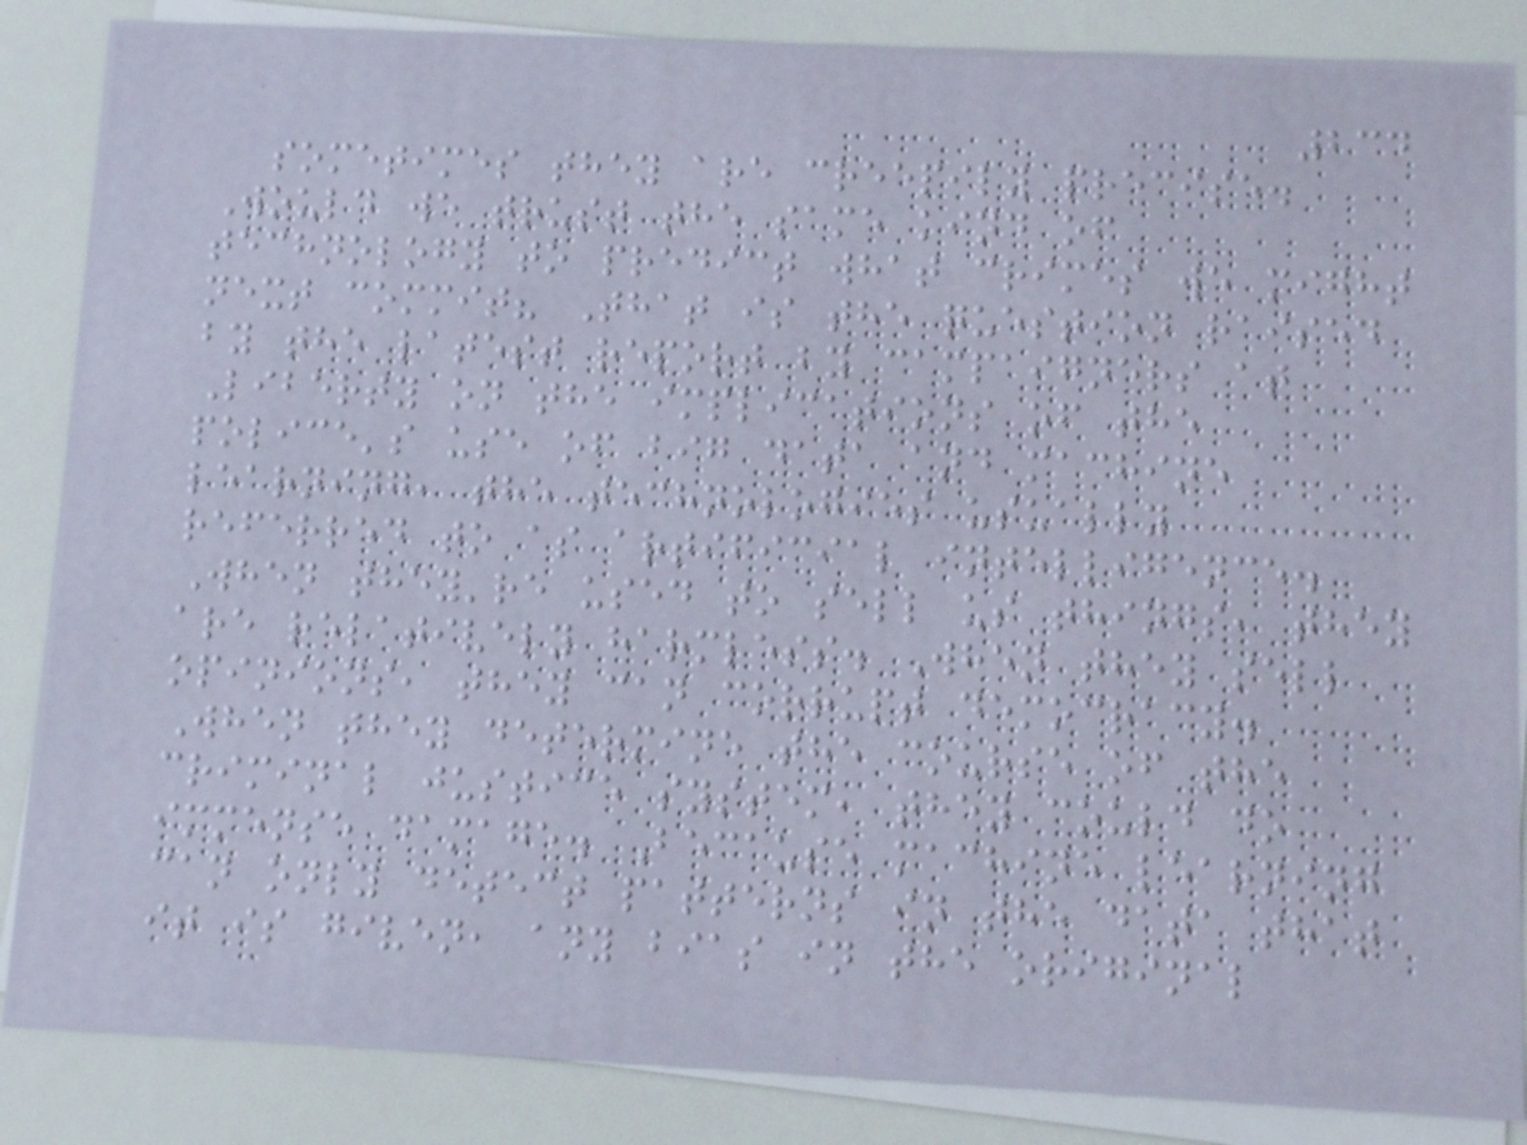234
sometimes they are creepily precise.
Would we trust the same kind of
technology to predict what crimes we might
next commit? That is the question raised
by the latest report by campaigners at
Liberty on the implications of the
police's use of big data and machine
learning, the technologies usually
referred to as artificial intelligence.
When they're used to sell us things, they
are relatively harmless. When they sell
opinions, they can corrupt democracy.
When they determine the course of the
criminal justice system, they could do
immense damage. Because machine learning
can only detect patterns in the data that
it is given, any bias in the original
